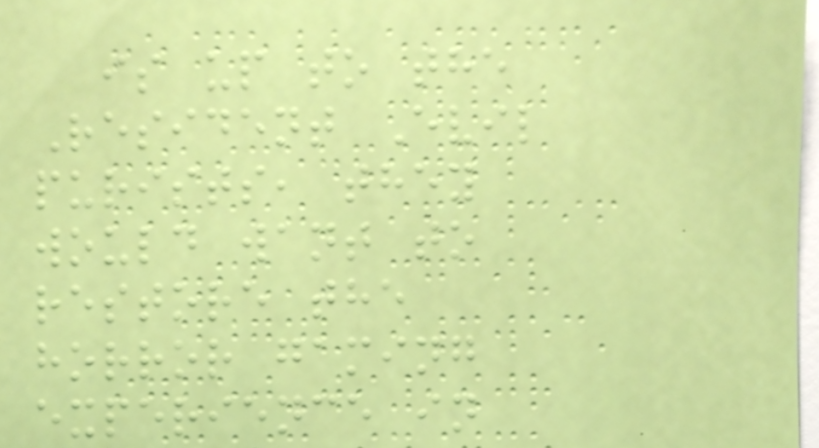is up to the
Resident Evil
purists, they
would want to
restore the
horror gaming
experience in
